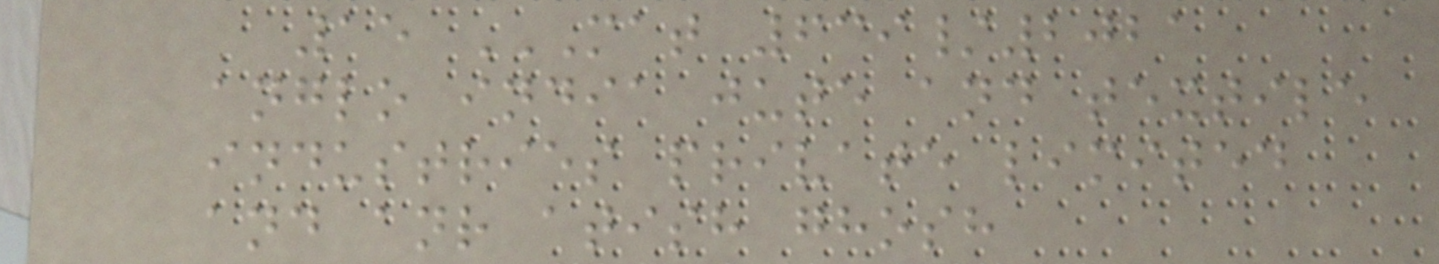15 MAT 639/2021
ANGLO INDIA JUTE AND TEXTILE
INDUSTRIES PRIVATE LIMITED
AND ANR ATISH GHOSH
